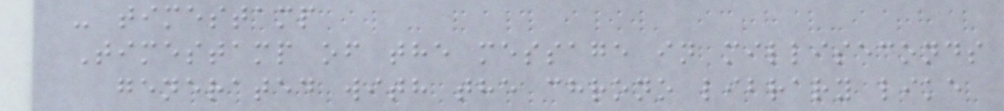- timestamp
Timestamp of the message in milliseconds
generated with the chrono library like
